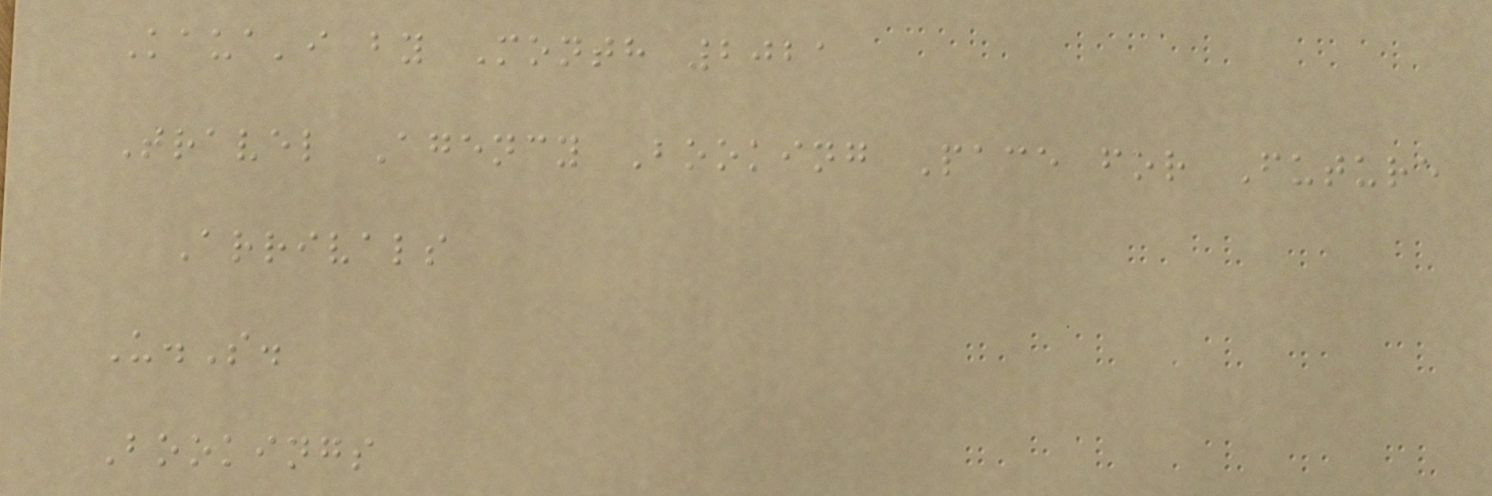Kaua'i by Month 2021
Travel Agency Booking Pace for Future
Arrivals
U.S.
Bookings
